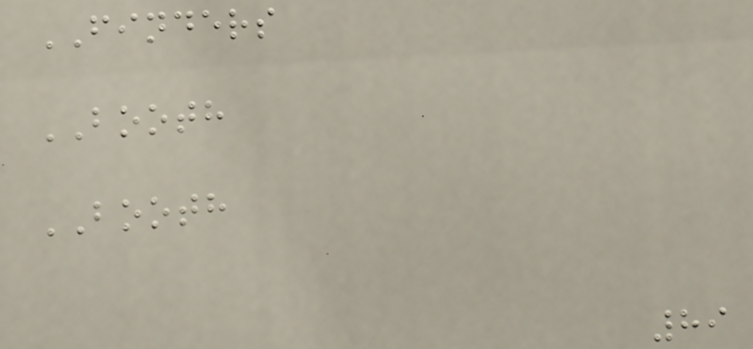FINDERS
BOOTH
BOOTH
89
